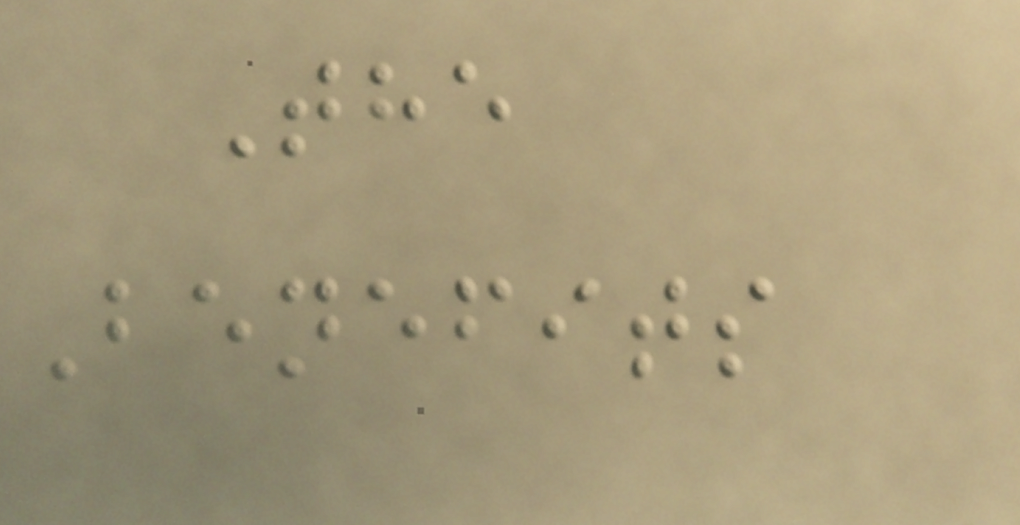The
Benefits
